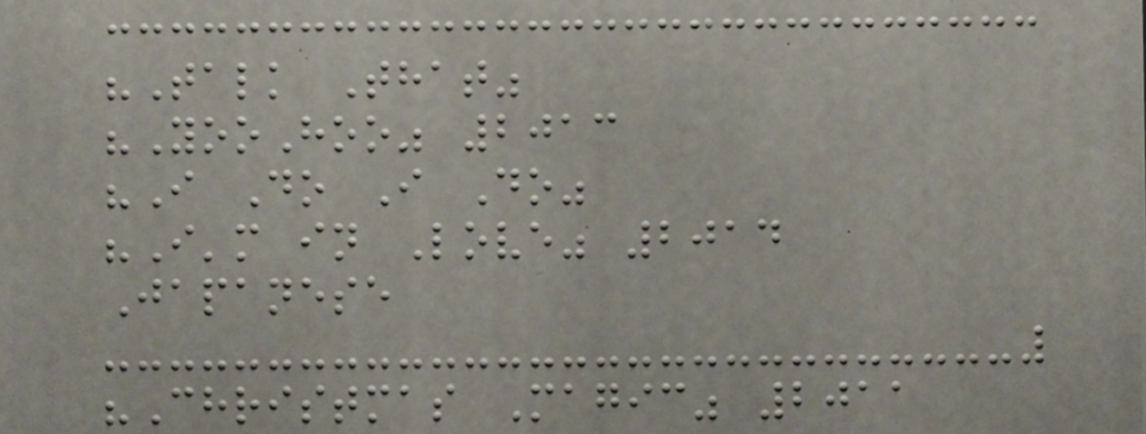"Talk That"
"YooHoo" 2013
"I Do I Do"
"I'm in Love" 2014
Japanese
"Christmas Magic" 2011
